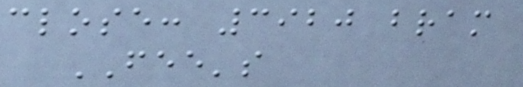close: 3920 bram
FEE's
